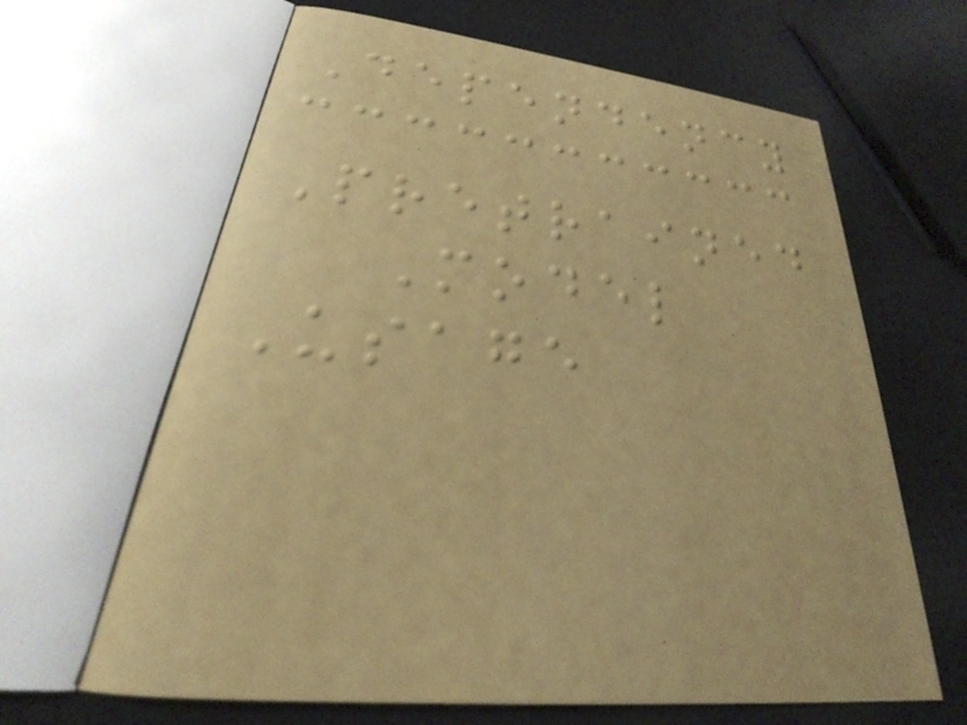Dependency
Pretrained
Model
Usage
